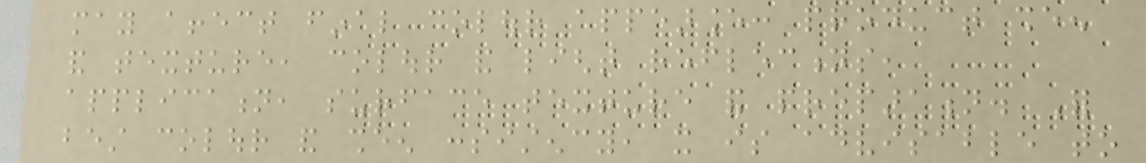may affect final colour appearance: product sheen
and texture, colour and light reflections,
application, surface texture and preparation. For
best colour and sheen consistency, it is advisable to
